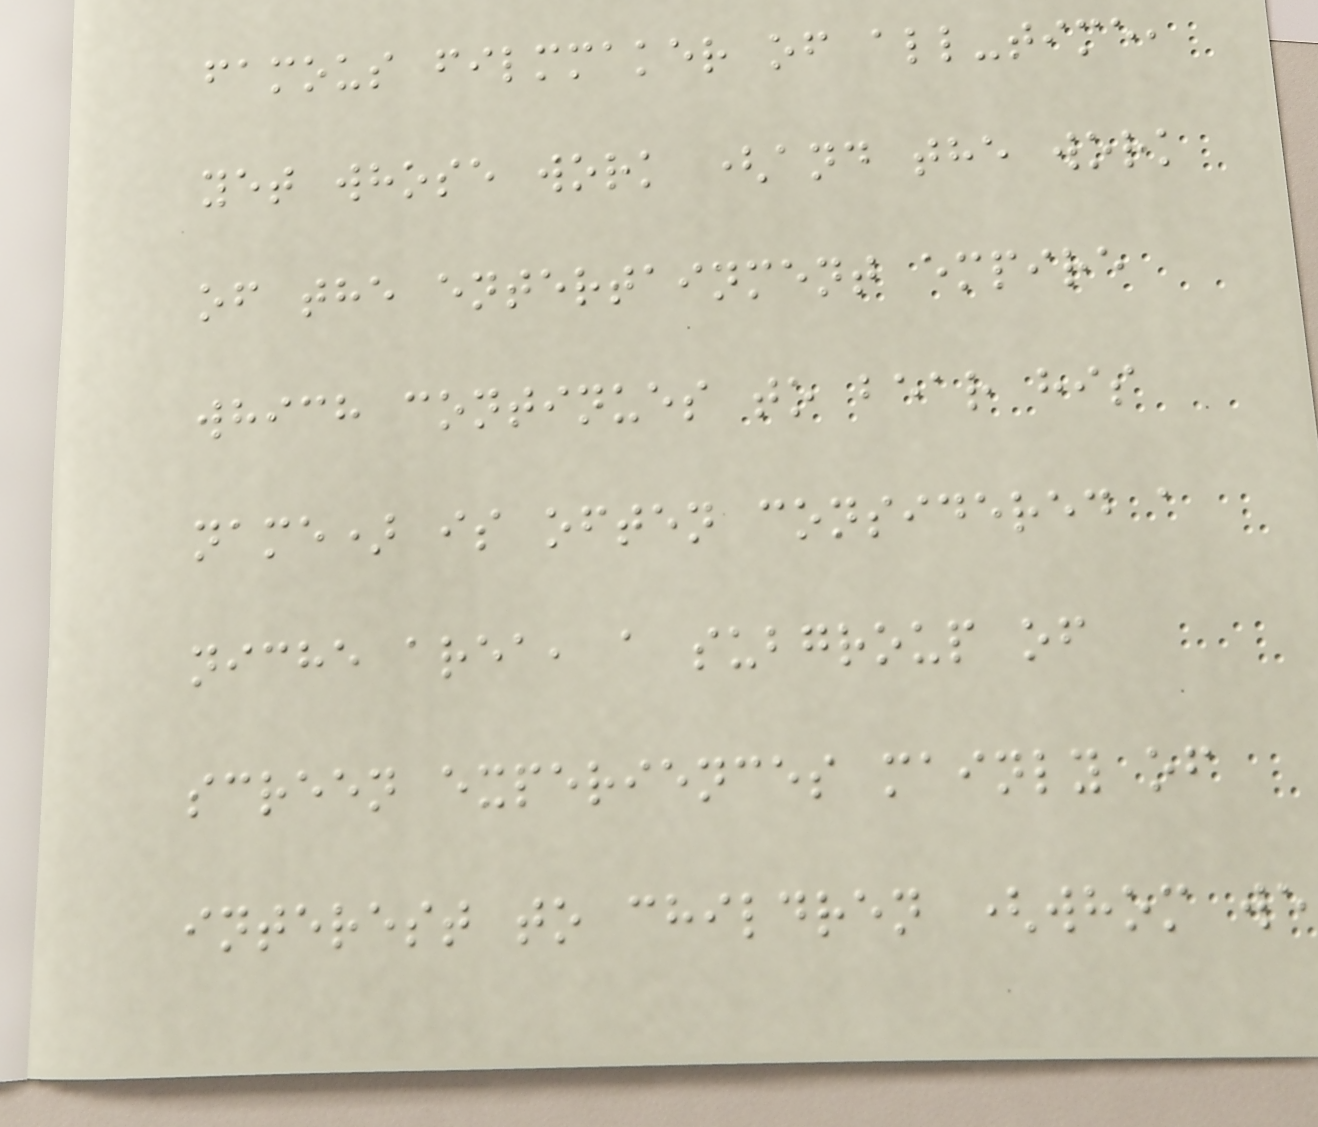famous filmmaker of all-time,
yet whose work (and the work
of the entertainment empire
which continues to bear his
name) is often considered a
niche area, a subgroup of
screen experiences mainly of
interest to children (whom we
